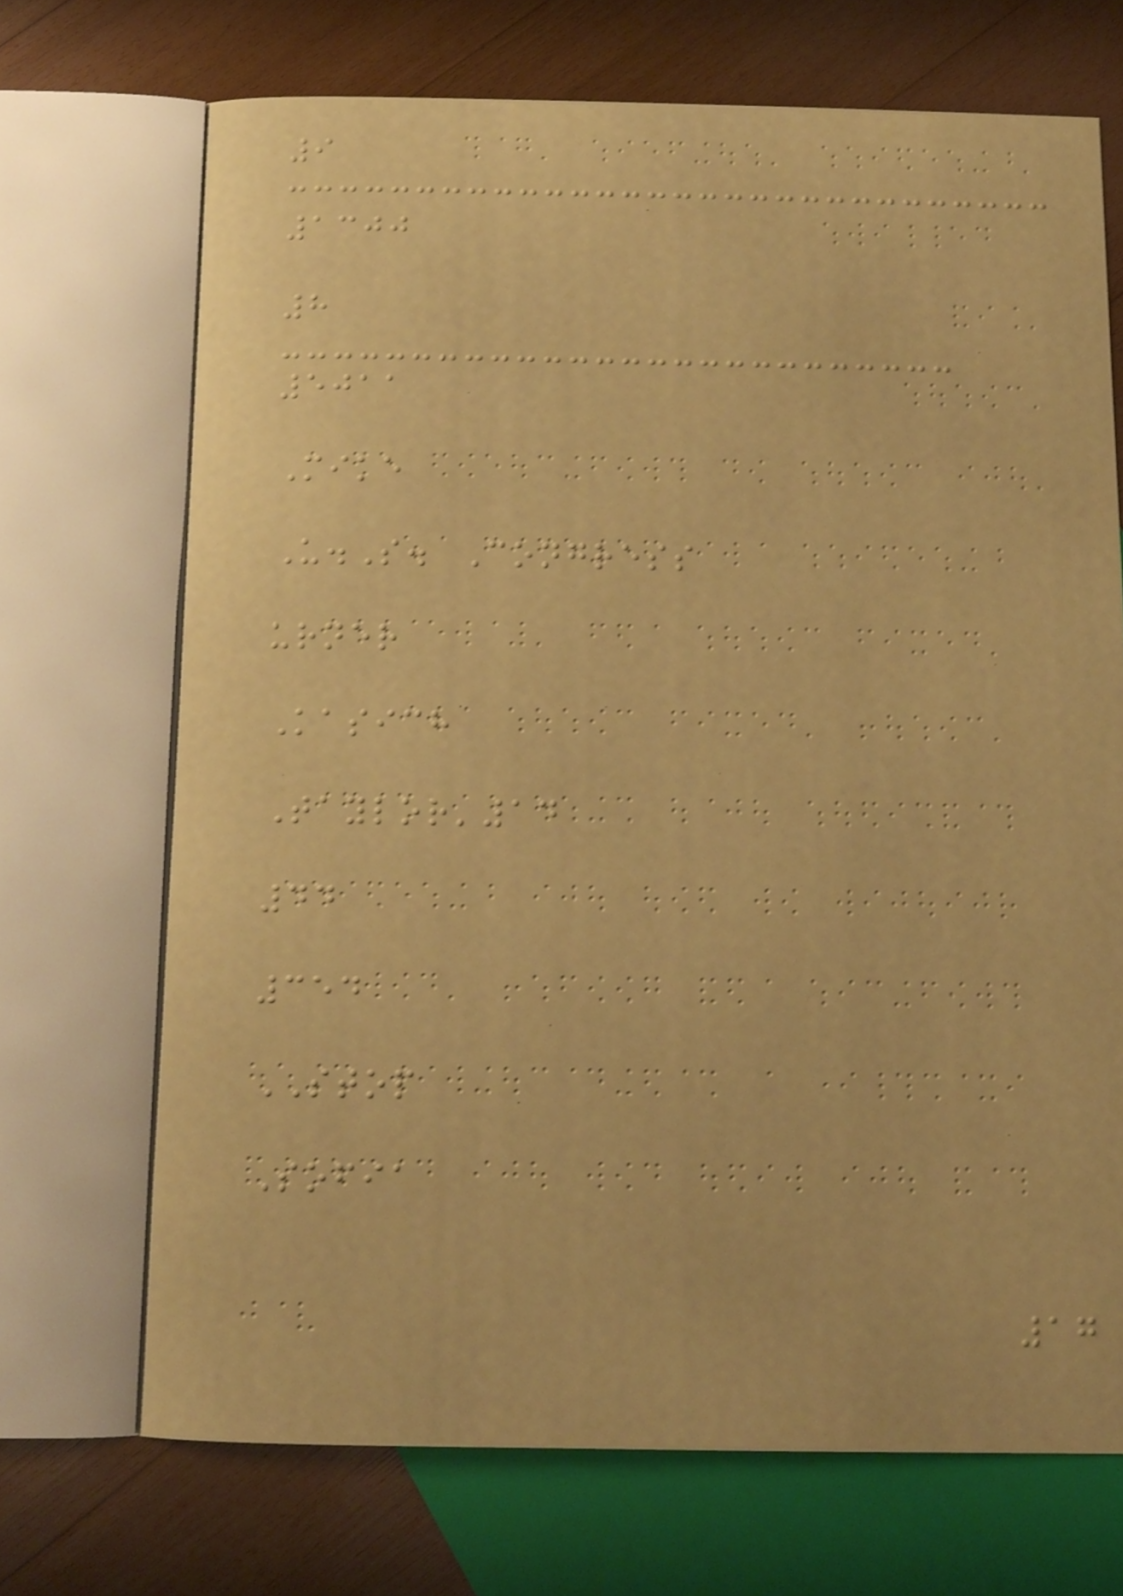9
1300
8
5011
Mike
U.S. Congress
urner
Kasich
Taylor'14
44
354
STOP
Sofia
17
